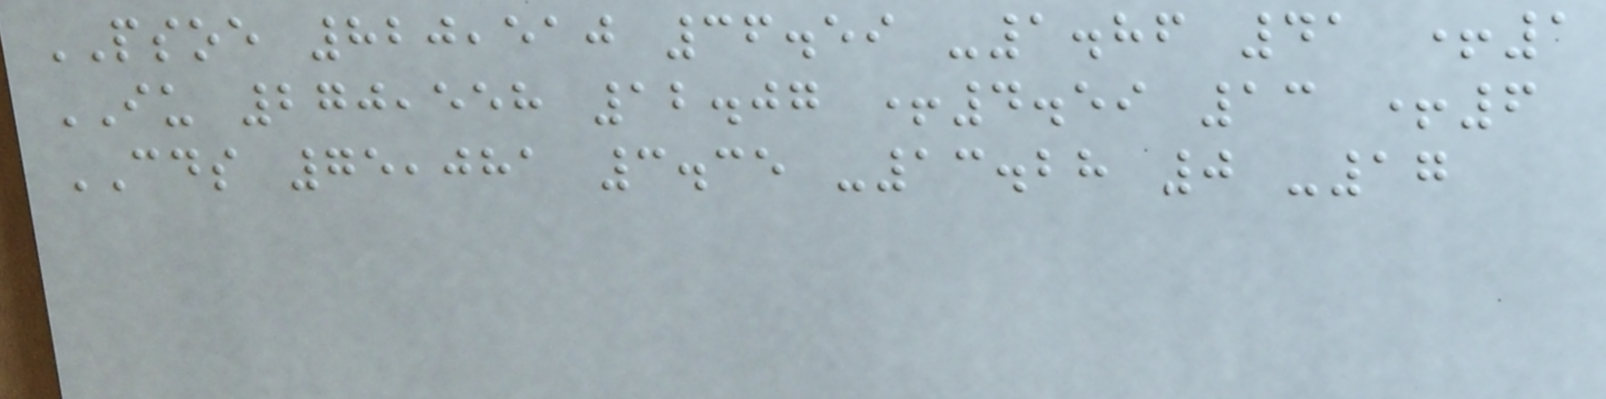PSOE 820,510 36.59 -1.86 41 +1
IU 270,558 12.07 +4.59 13 +6
CDS 75,081 3.35 -13.28 0 -17
